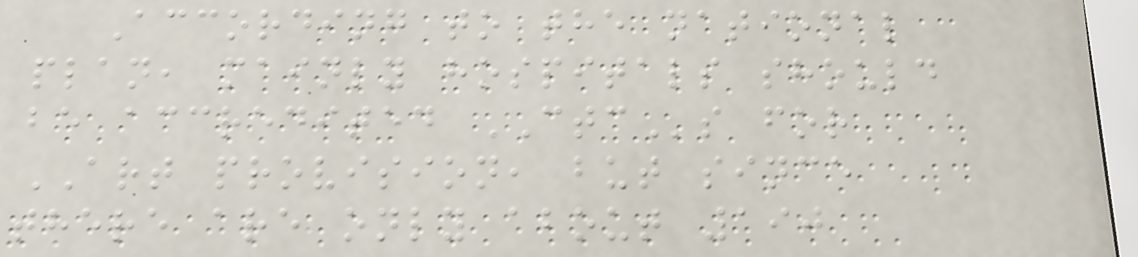According to the national
plan, mainly hospitals should
be accredited CTCs for
ART provision, but since
there are only about 190
